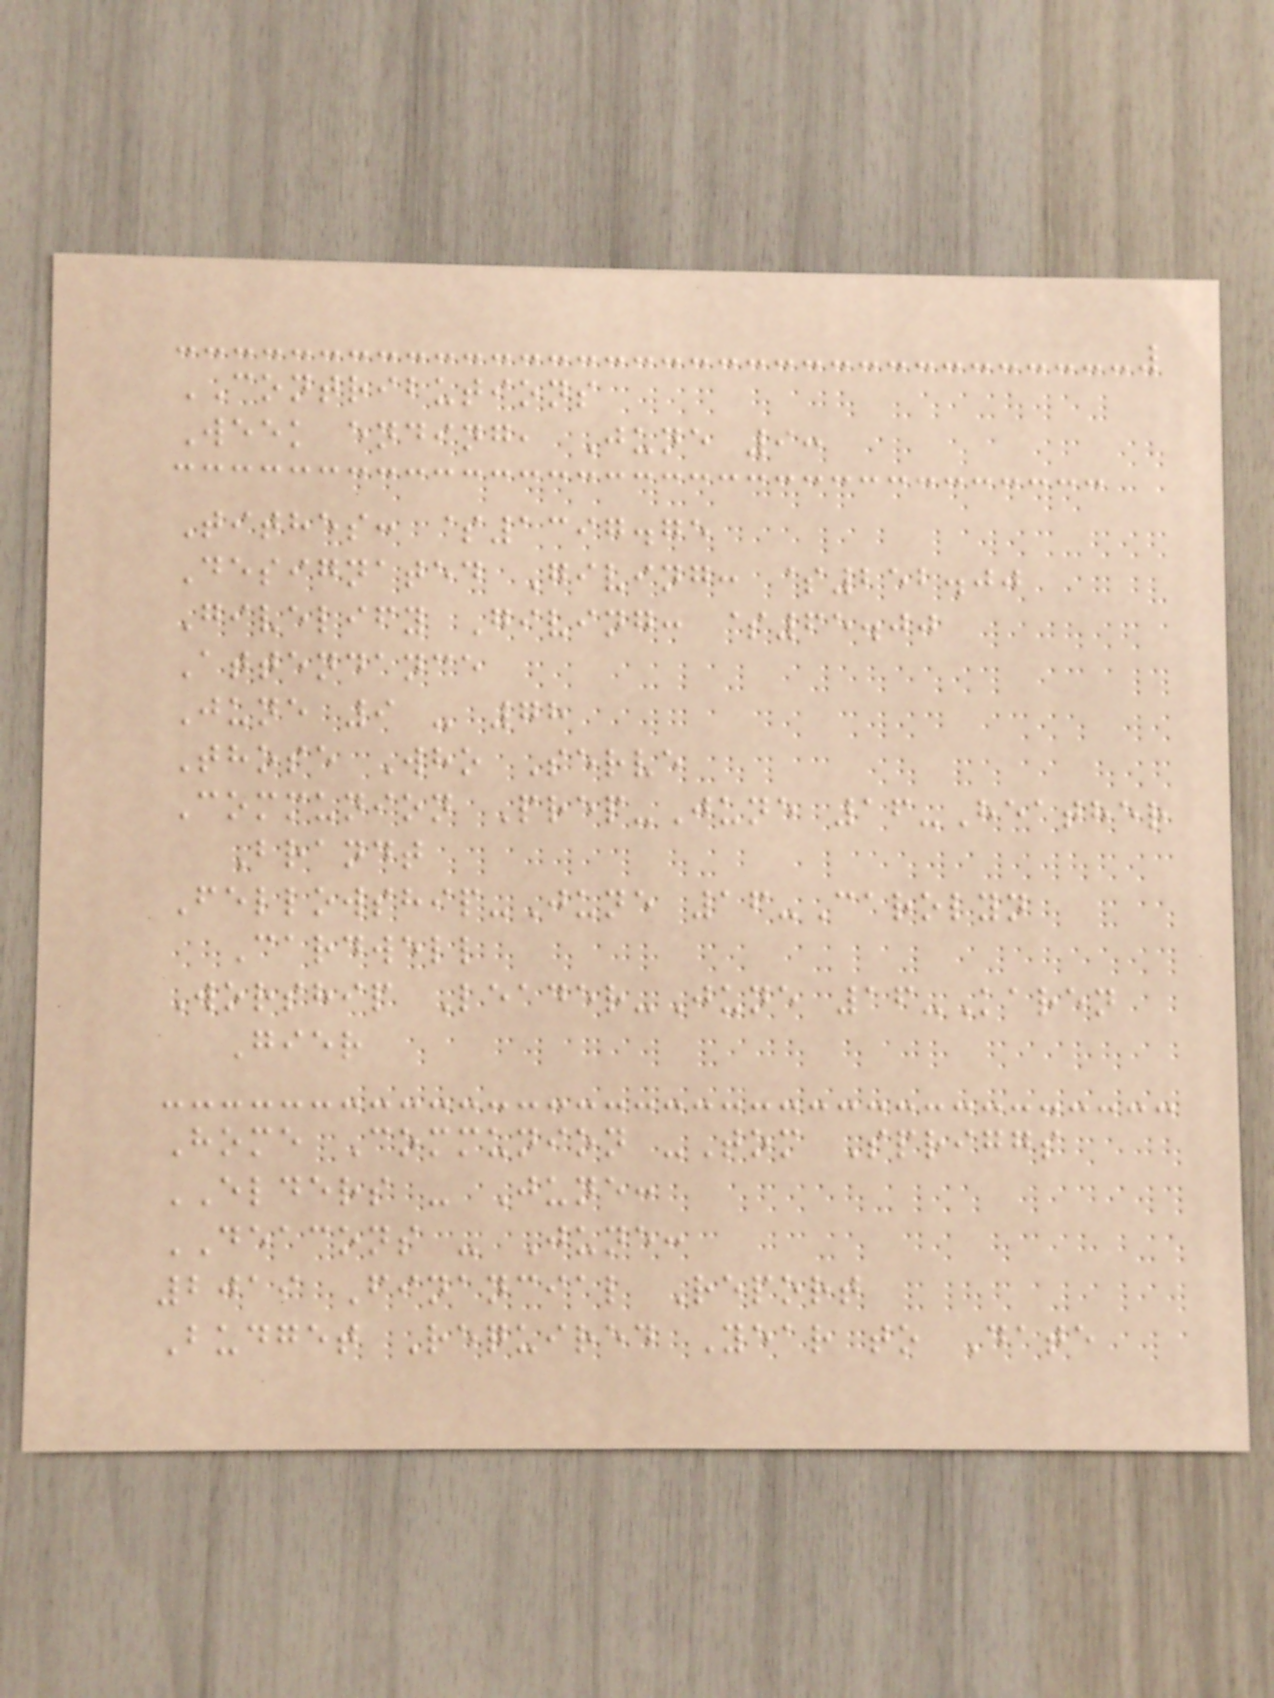CONTRIBUTIONS
Week ending, June 9:
Tithes: $1397.75
Designated Giving: $252.00
Givelify Giving: $65.00
Attendance
June 9 - 78
Those Who Serve
Communion Prep-June 16-Heather
Brandt
Fellowship-June 16-Carolyn
Cardwell
Worship Leader-June 16-Karen
Gier
Home Communion -Tom Spriggs
ELDERS - June:
DEACONS - June:
2019 Financial Report
Budget Required Year to Date
